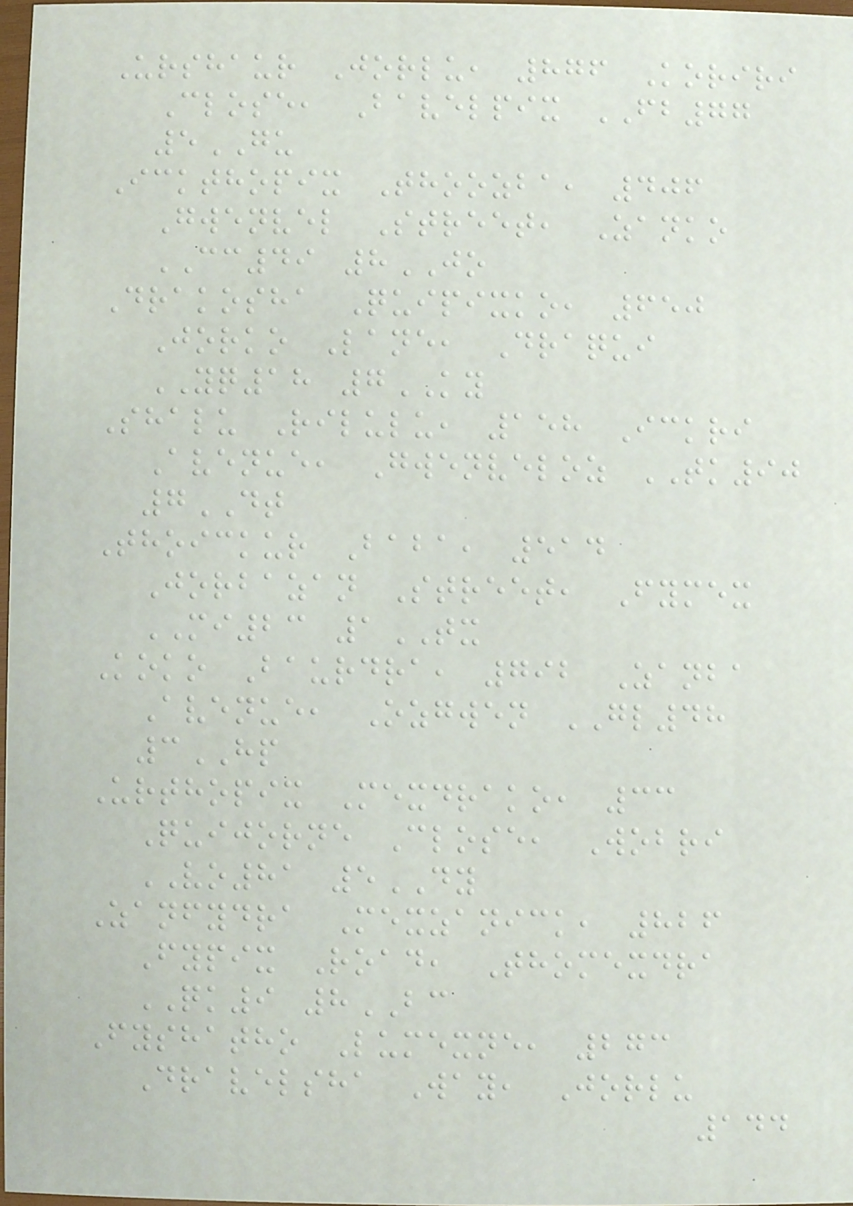Urshaur Jorlu, 876 Koriri
Close, Bavelpix FB77
5GU
Ickthopix Thoozba, 406
Gwenvel Street, Zanko
CC49 8JO
Drakosha Quipixko, 650
Jorko Lane, Draqui
YQ18 7KY
Shalu Rilulu, 158 Ickri
Avenue, Gwenveloz TK90
7DT
Thoickur Baba, 514
Jorbazan Street, Fymex
MI23 1TX
Koko Baurdra, 792 Zanba
Avenue, Ozgwen GL48
3HP
Urthopix Mexdrako, 33
Quijorne Close, Wobri
VO81 5DY
Zanfydra Mexzanick, 826
Fypix Road, Thomexdra
QK9 8BC
Fyshatho Lumexne, 273
Dravelsha Way, Jorlu
144
